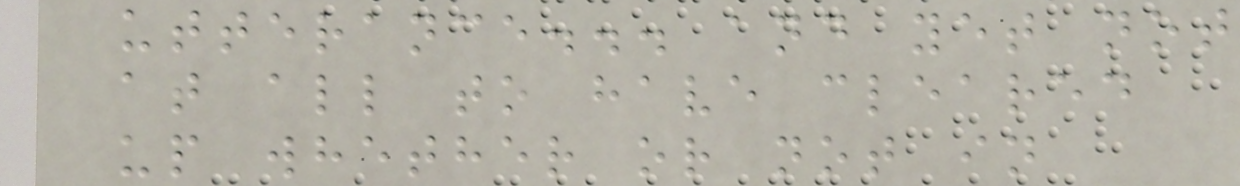utterance... and yet not
at all to have cleared
up whether or not in
